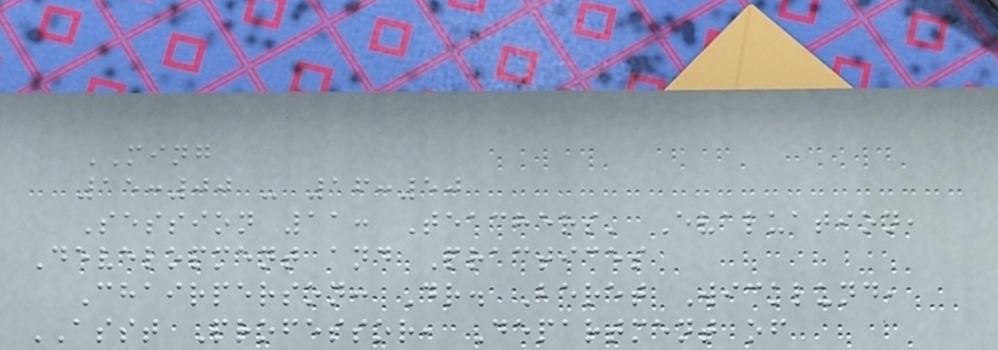MING
15:00 - 16:50
Session 11: Teachers' Evaluation,
Development and Practices
Chairperson: Dr. Beret Wicklund,
ASST Professor, Department of
